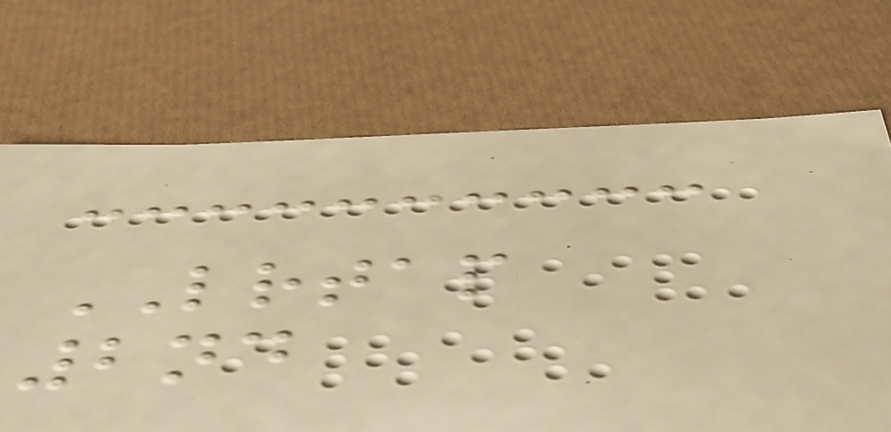LRTAP
2nd
